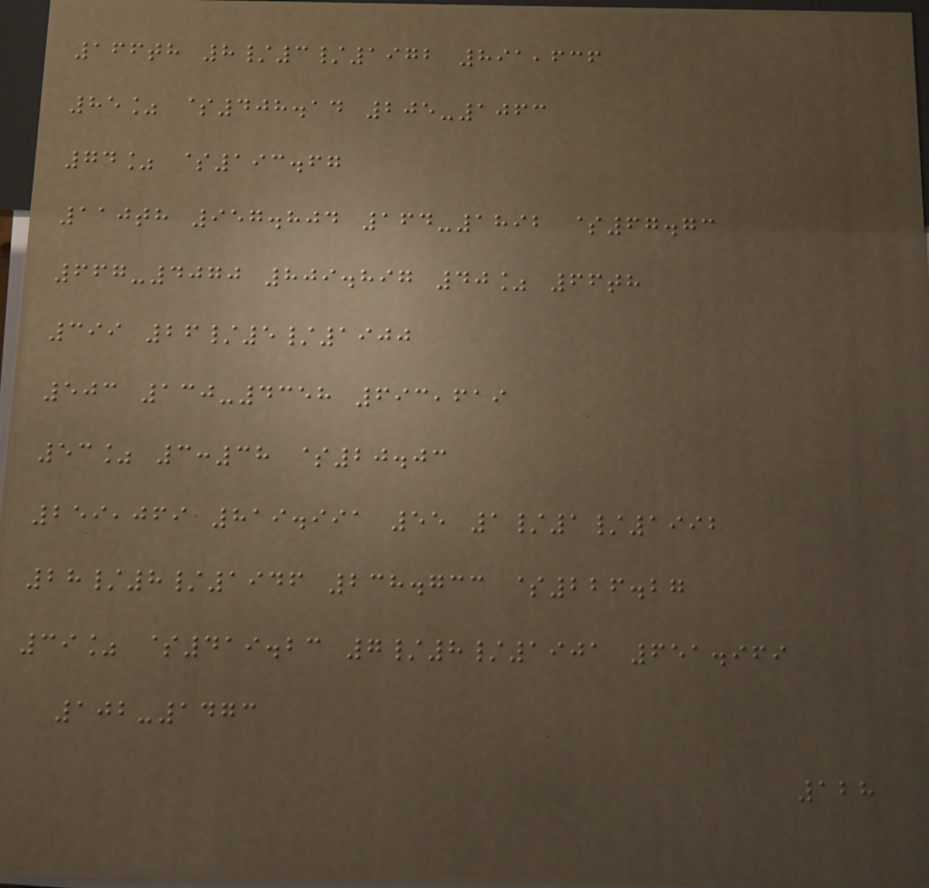166th 8/3/1972 891,636
85% $408.14 205-1063
74% $193.67
110th 957.804 164-1892 $67.73
667-4070 809.897 40% 66th
399 26/5/1900
503 130-4358 693,619
53% 3:38 $20.03
259,069 819.991 55 1/1/1992
28/8/1946 238.733 $226.27
39% $419.23 7/8/1901 651.969
102-1473
128
